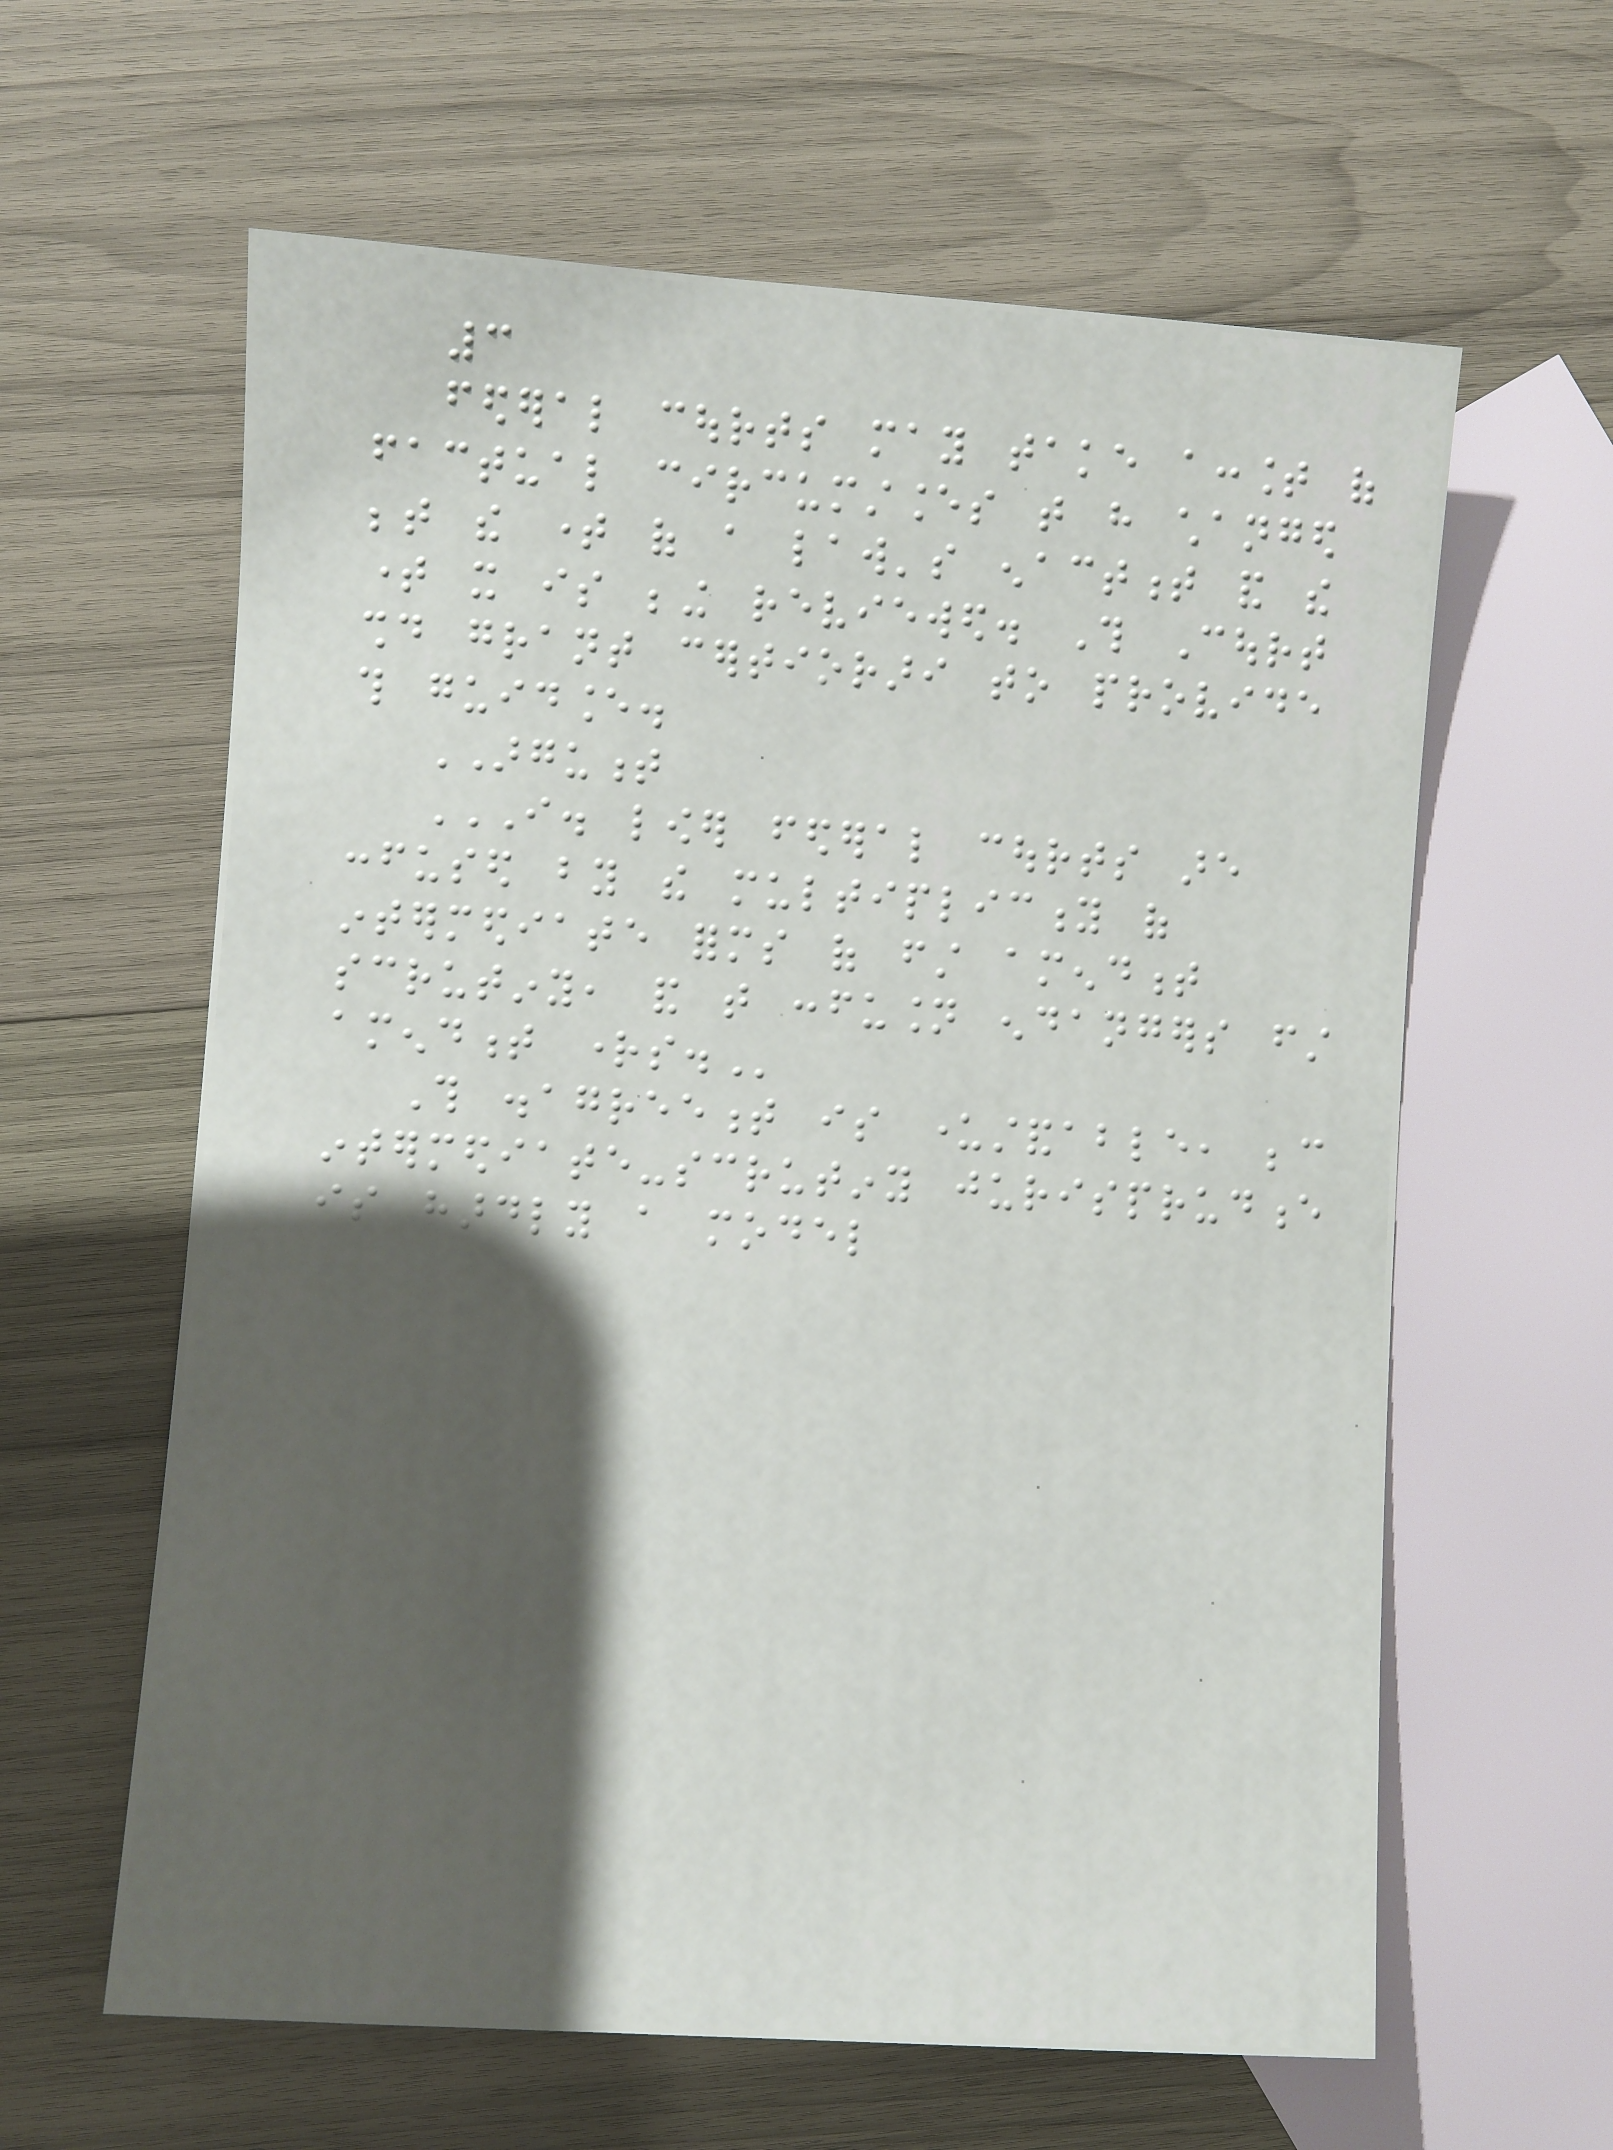3
federal courts may take account of
factual circumstances that have changed
between the time of a law's enactment and the
time it is being reviewed. This Court
should grant certiorari to provide
this guidance.
ARGUMENT
I. LOWER FEDERAL COURTS ARE
CONFUSED BY THE MULTIPLICITY OF
INTERMEDIATE FORMS OF FIRST AMENDMENT
SCRUTINY, AND THAT CONFUSION ENDANGERS FIRST
AMENDMENT RIGHTS.
This disagreement is understandable, because
intermediate-scrutiny jurisprudence
is hardly a model
